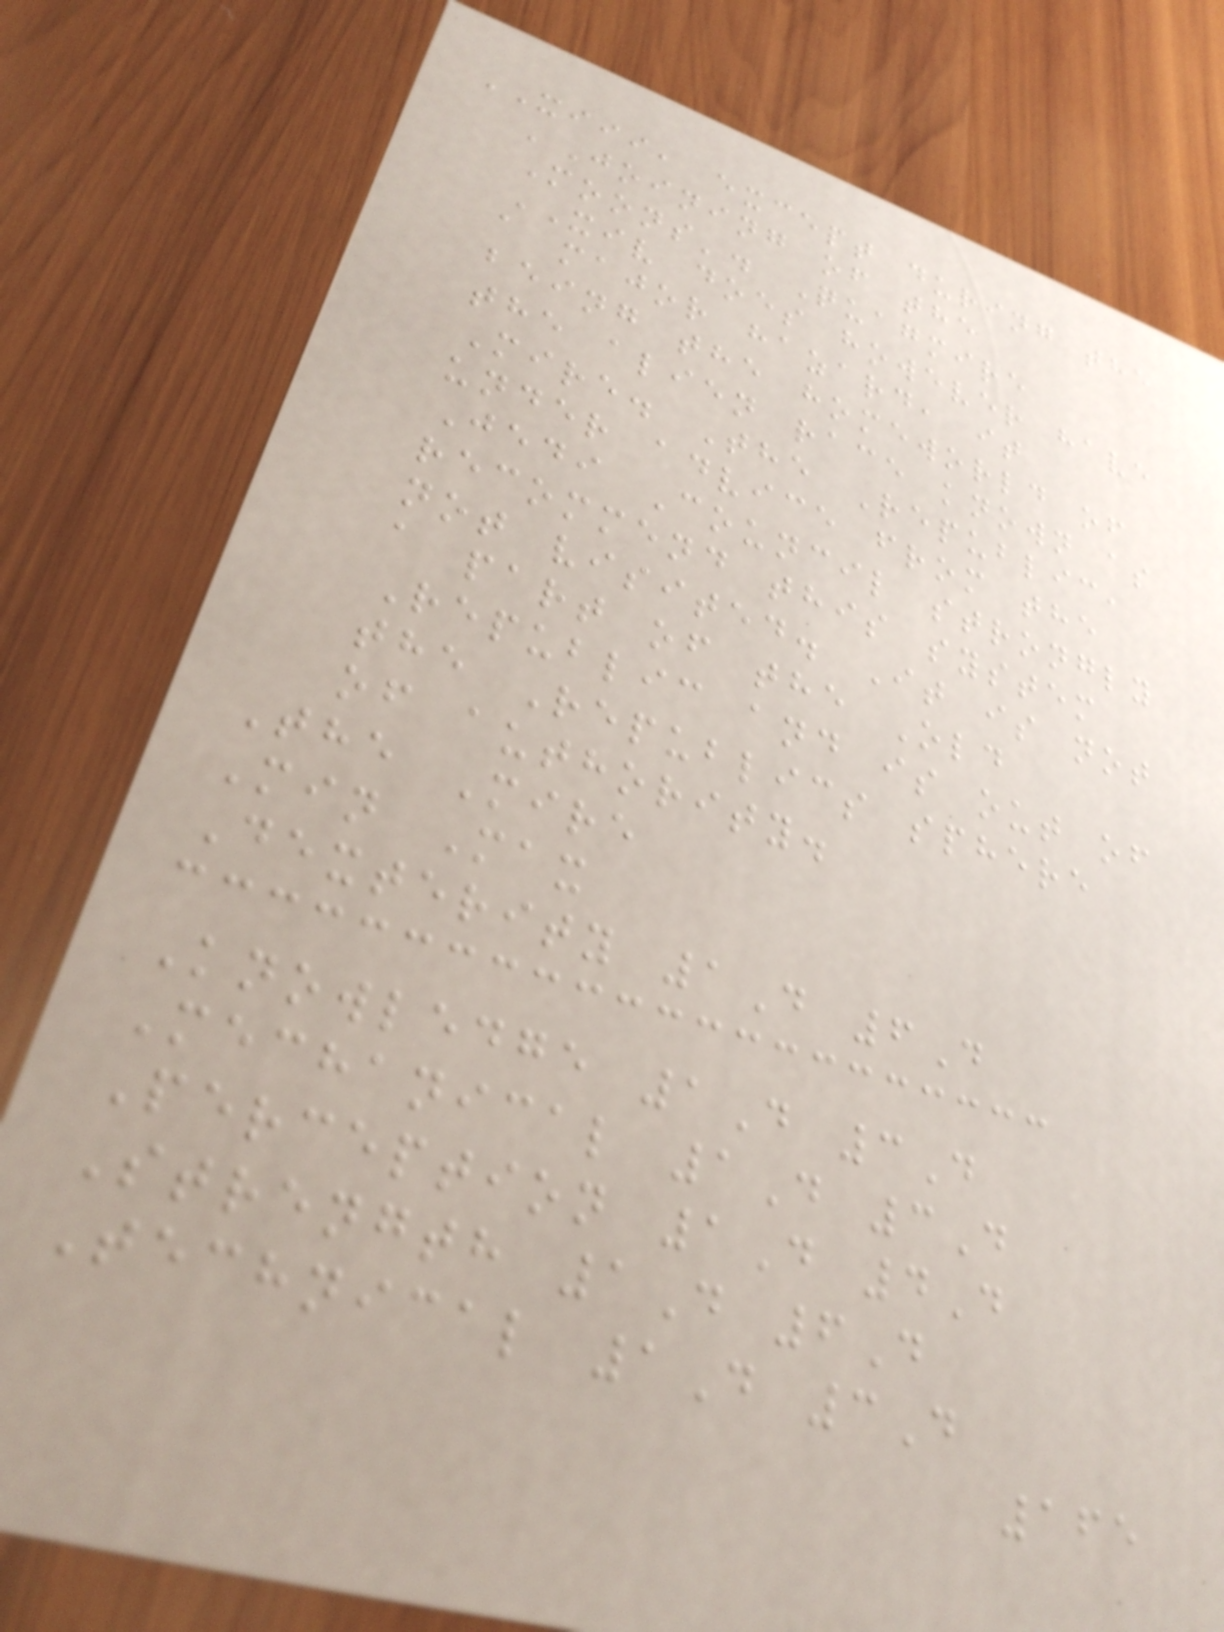XIII, except during the
'Joining of the
Moons'. Quagmire
XIV does however have
a major hazard, it
being the homeworld of
the alien race known as
Mire. The Republic,
under advice from the
Jedi Council strongly
recommend this system
not visited. It is not
a part of the Old
Republic and is out of
the Republics sphere
of authority.
The Mire
Min Max
Dexterity 1D 6D
Knowledge 1D 3D
Mechanical 1D 3D
Perception 1D 4D
Strength 1D 6D
Technical 1D 3D
165
